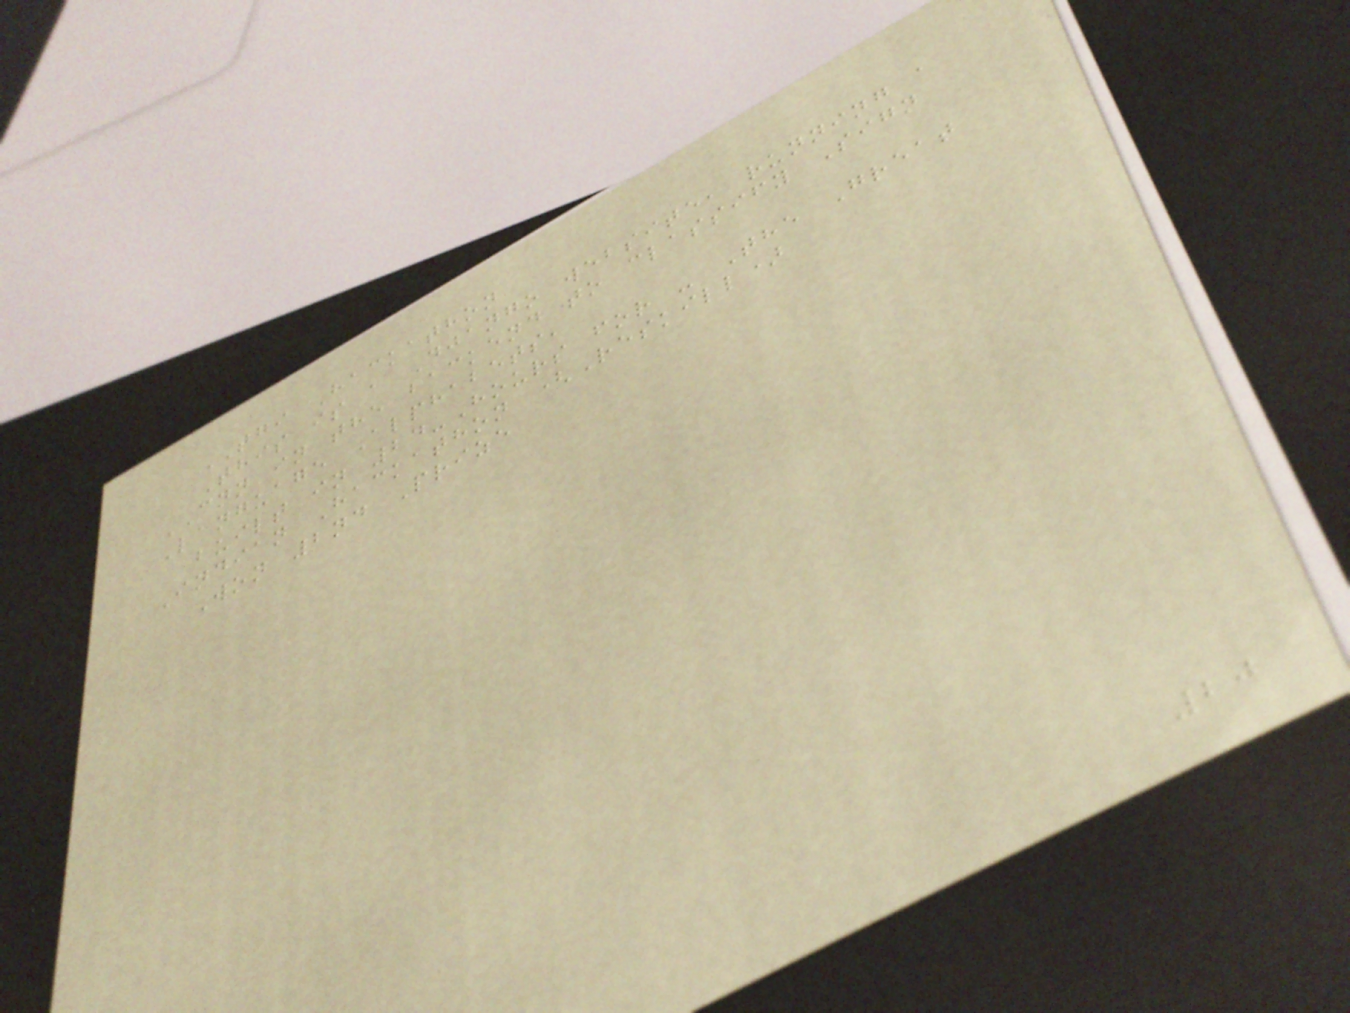TGI Hackathon
This is a Django website, running a
CNN in the backend to classify Sign
Language Alphabets,
built in 24-Hours for - The Great
Indian Hackathon (Reskill)
Won 2nd Prize
20
